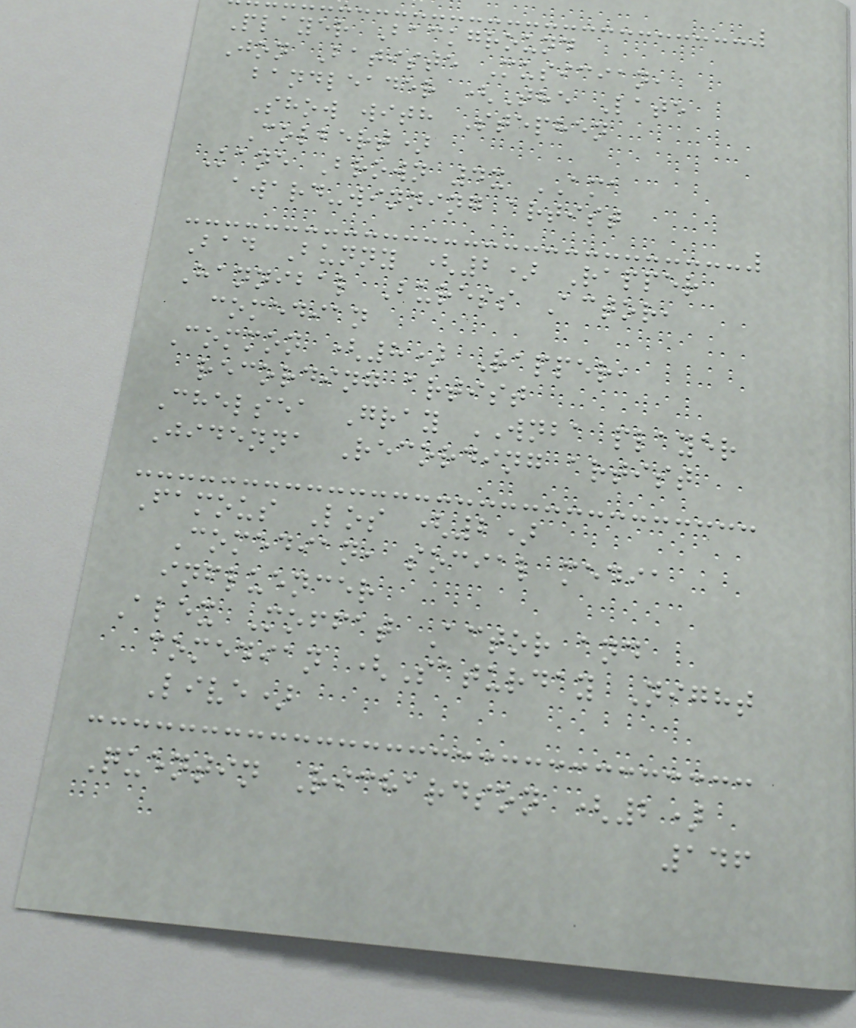Player Background
Jon Batiste Musician,
bandleader (The Late
Show with Stephen
Colbert)
Kane Brown 4x AMA
award-winning artist
Bad Bunny (2) Rapper
Hannibal Buress Actor,
comedian
Common (8) Rapper,
recording artist
Chelsea Gray WNBA player
Jidenna Recording artist
Famous Los (2)
Comedian, social media
influencer
Alex Moffat Actor and
comedian (Saturday Night
Live)
Quentin Richardson (2)
146
